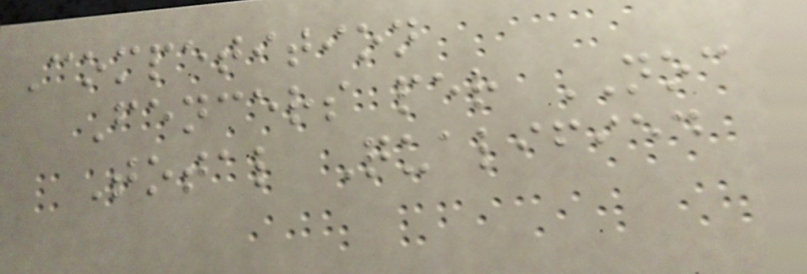Competition
Fencers per NOC
Total Qualified
